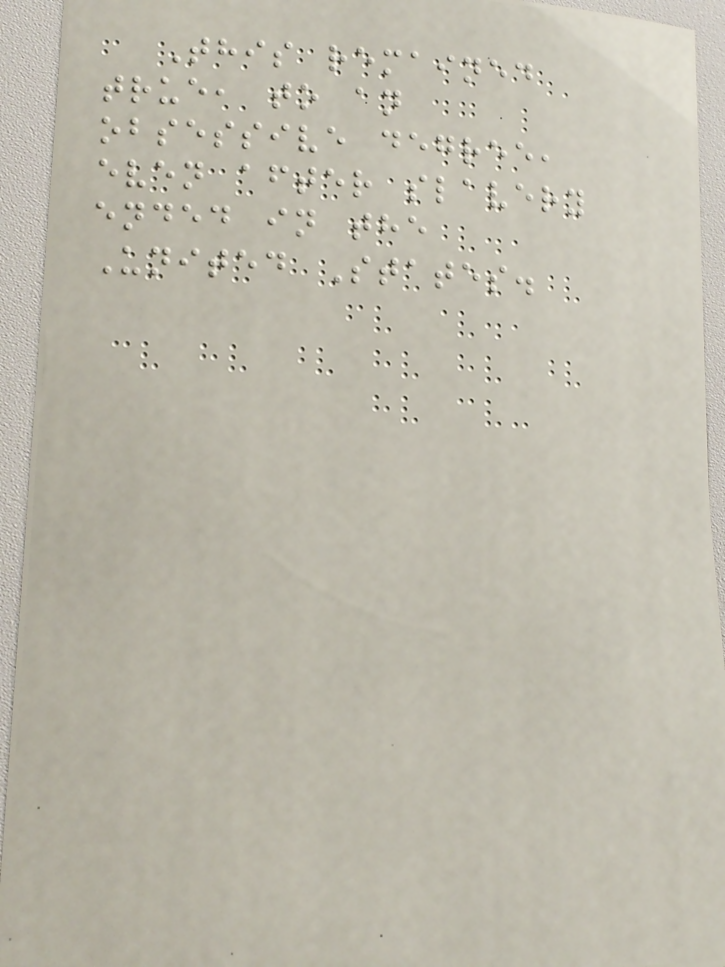This remained
true, to an
obsessive degree,
even after slavery
ended in the
United States.
